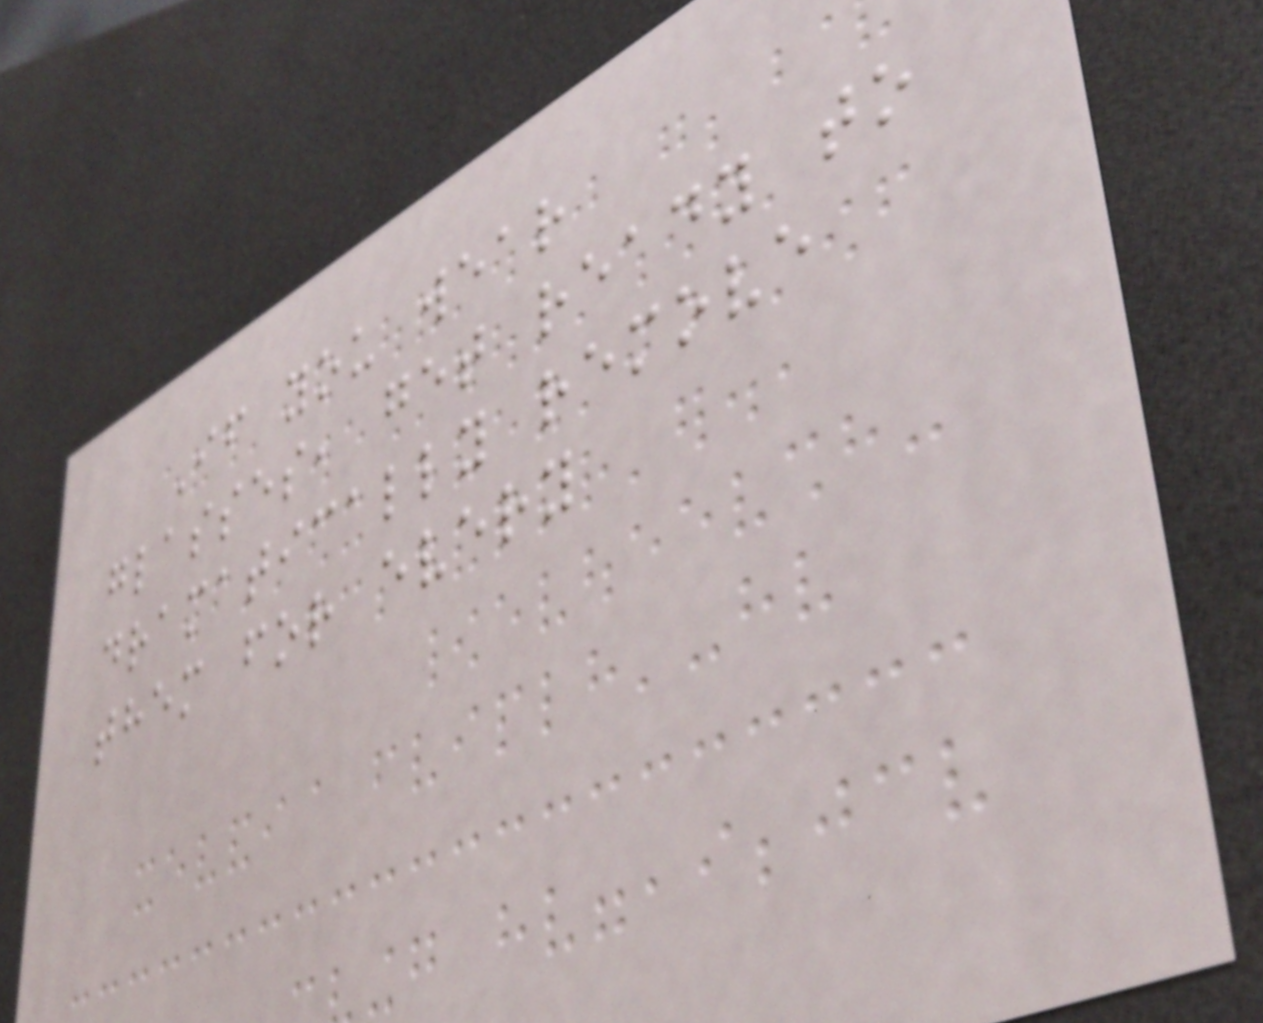If you wear
glasses, get ready to
dramatically remove
them for every
